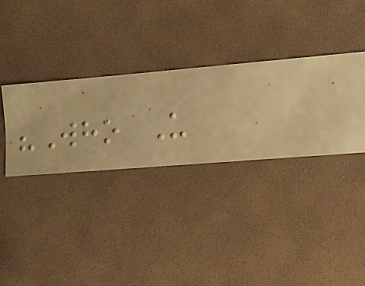"Who U
